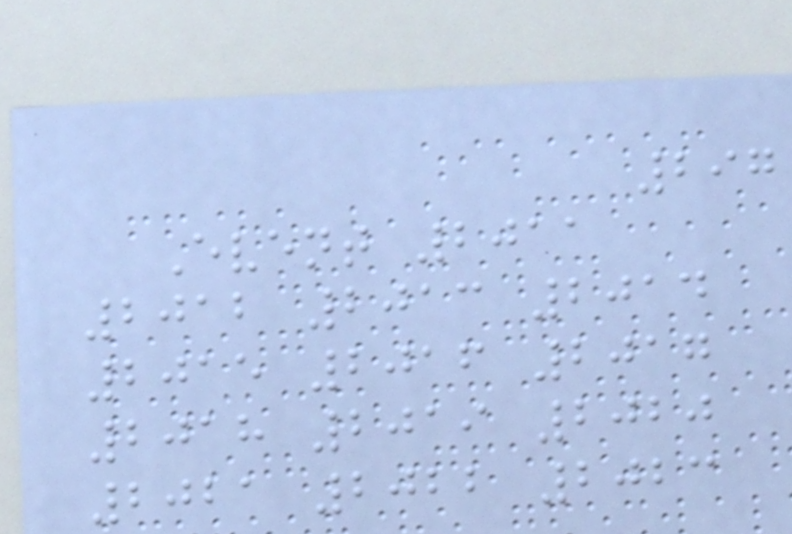297
Event 2011
2012 2013 2014
2015 2016 2017
2018 2019 2020
2021 2022 2023
